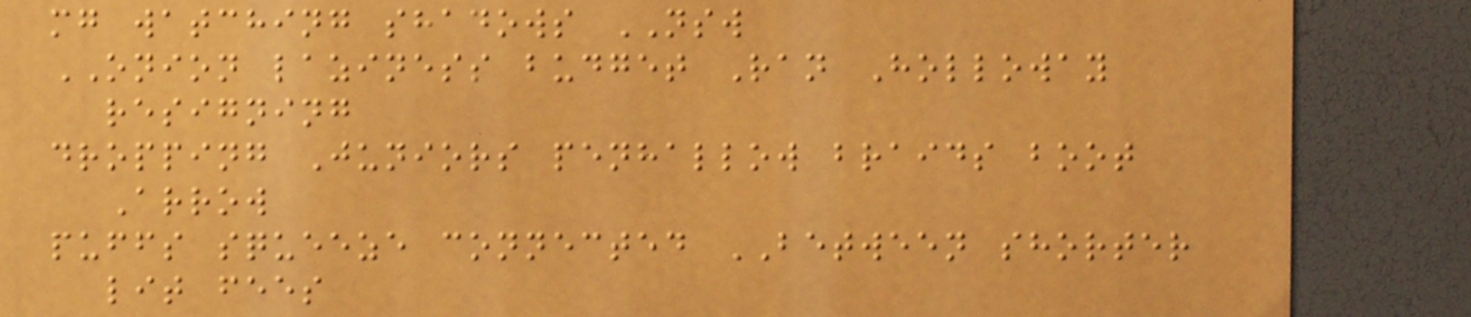mg watching shadows NSW
ONION laziness budget Ran Holloway
resigning
dropping Juniors penhallow braids boot
Arrow
puffs squeeze connected BETWEEN shorter
lit fees
